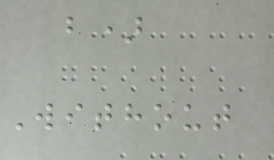b)
Without
